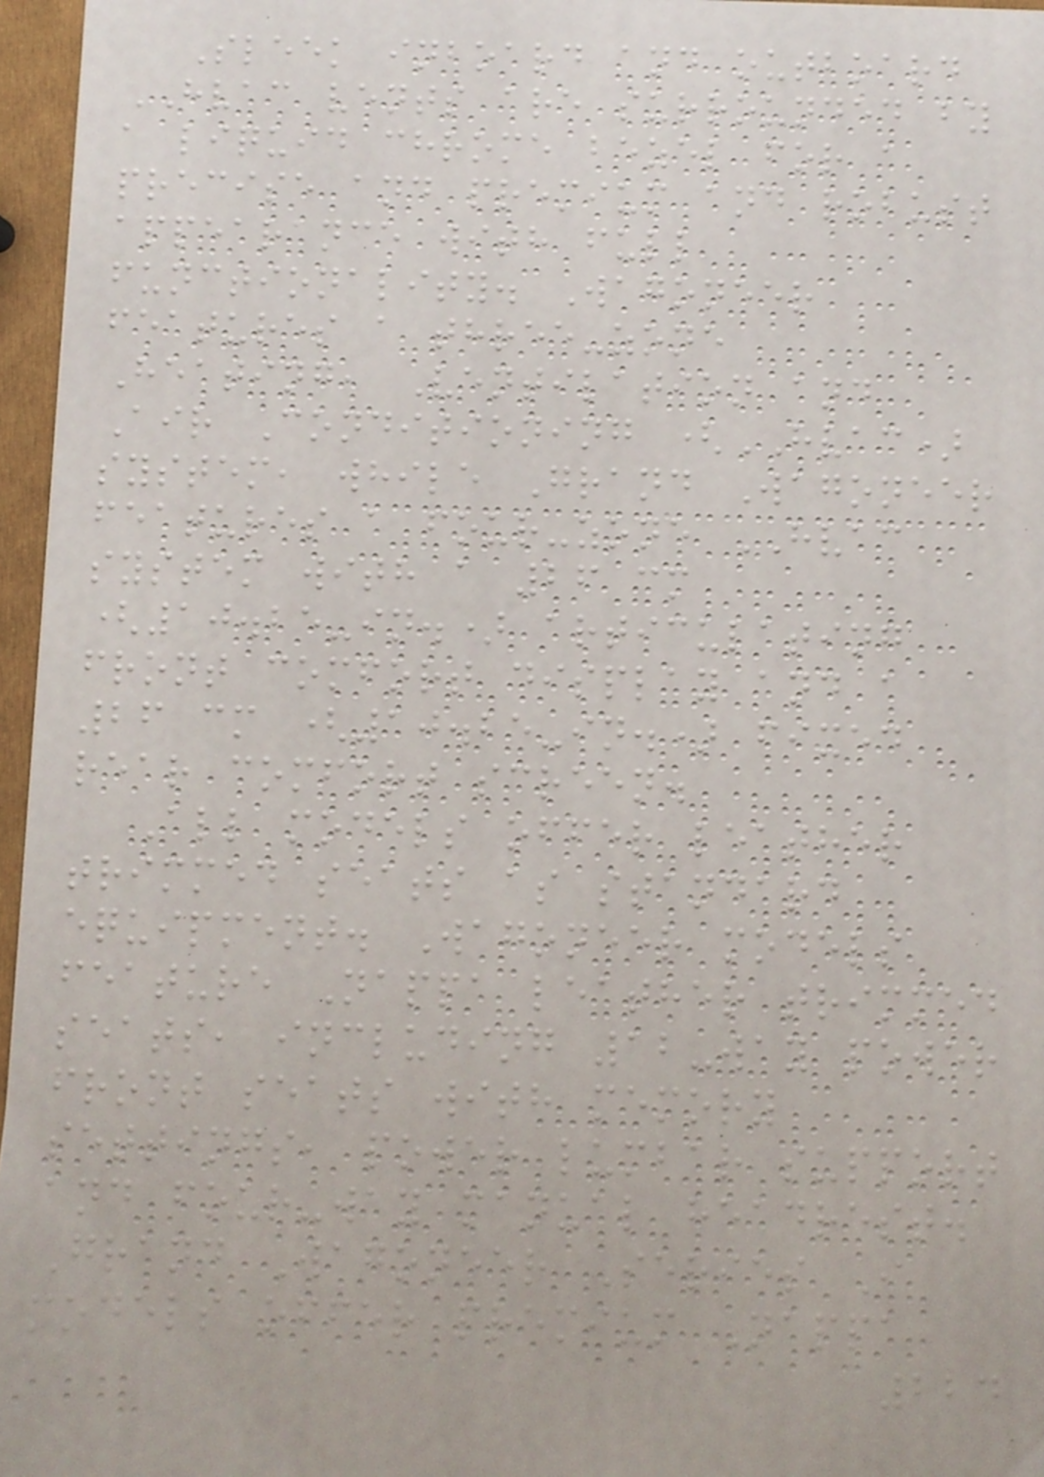Sleek inboard and outboard
HVAC vents are surrounded by
a liquid chrome bezel for a
precise and premium and robust
appearance with full
functionality. Wagoneer
features a three-zone
Heating, Ventilation and
Air Conditioning (HVAC)
system, while Grand Wagoneer
features a four-zone HVAC
system with a 26 cm
(10.25-in.) articulating
front comfort display and a
26 cm (10.25-in.) fixed
rear comfort screen.
All models offer leather
trimmed seats as standard
equipment. Wagoneer models
feature Nappa leather trimmed
seats, including 12-way power
front seats with memory
settings, power lumbar support
and four-way manual headrest.
Grand Wagoneer Series I
models offer premium Nappa
224
